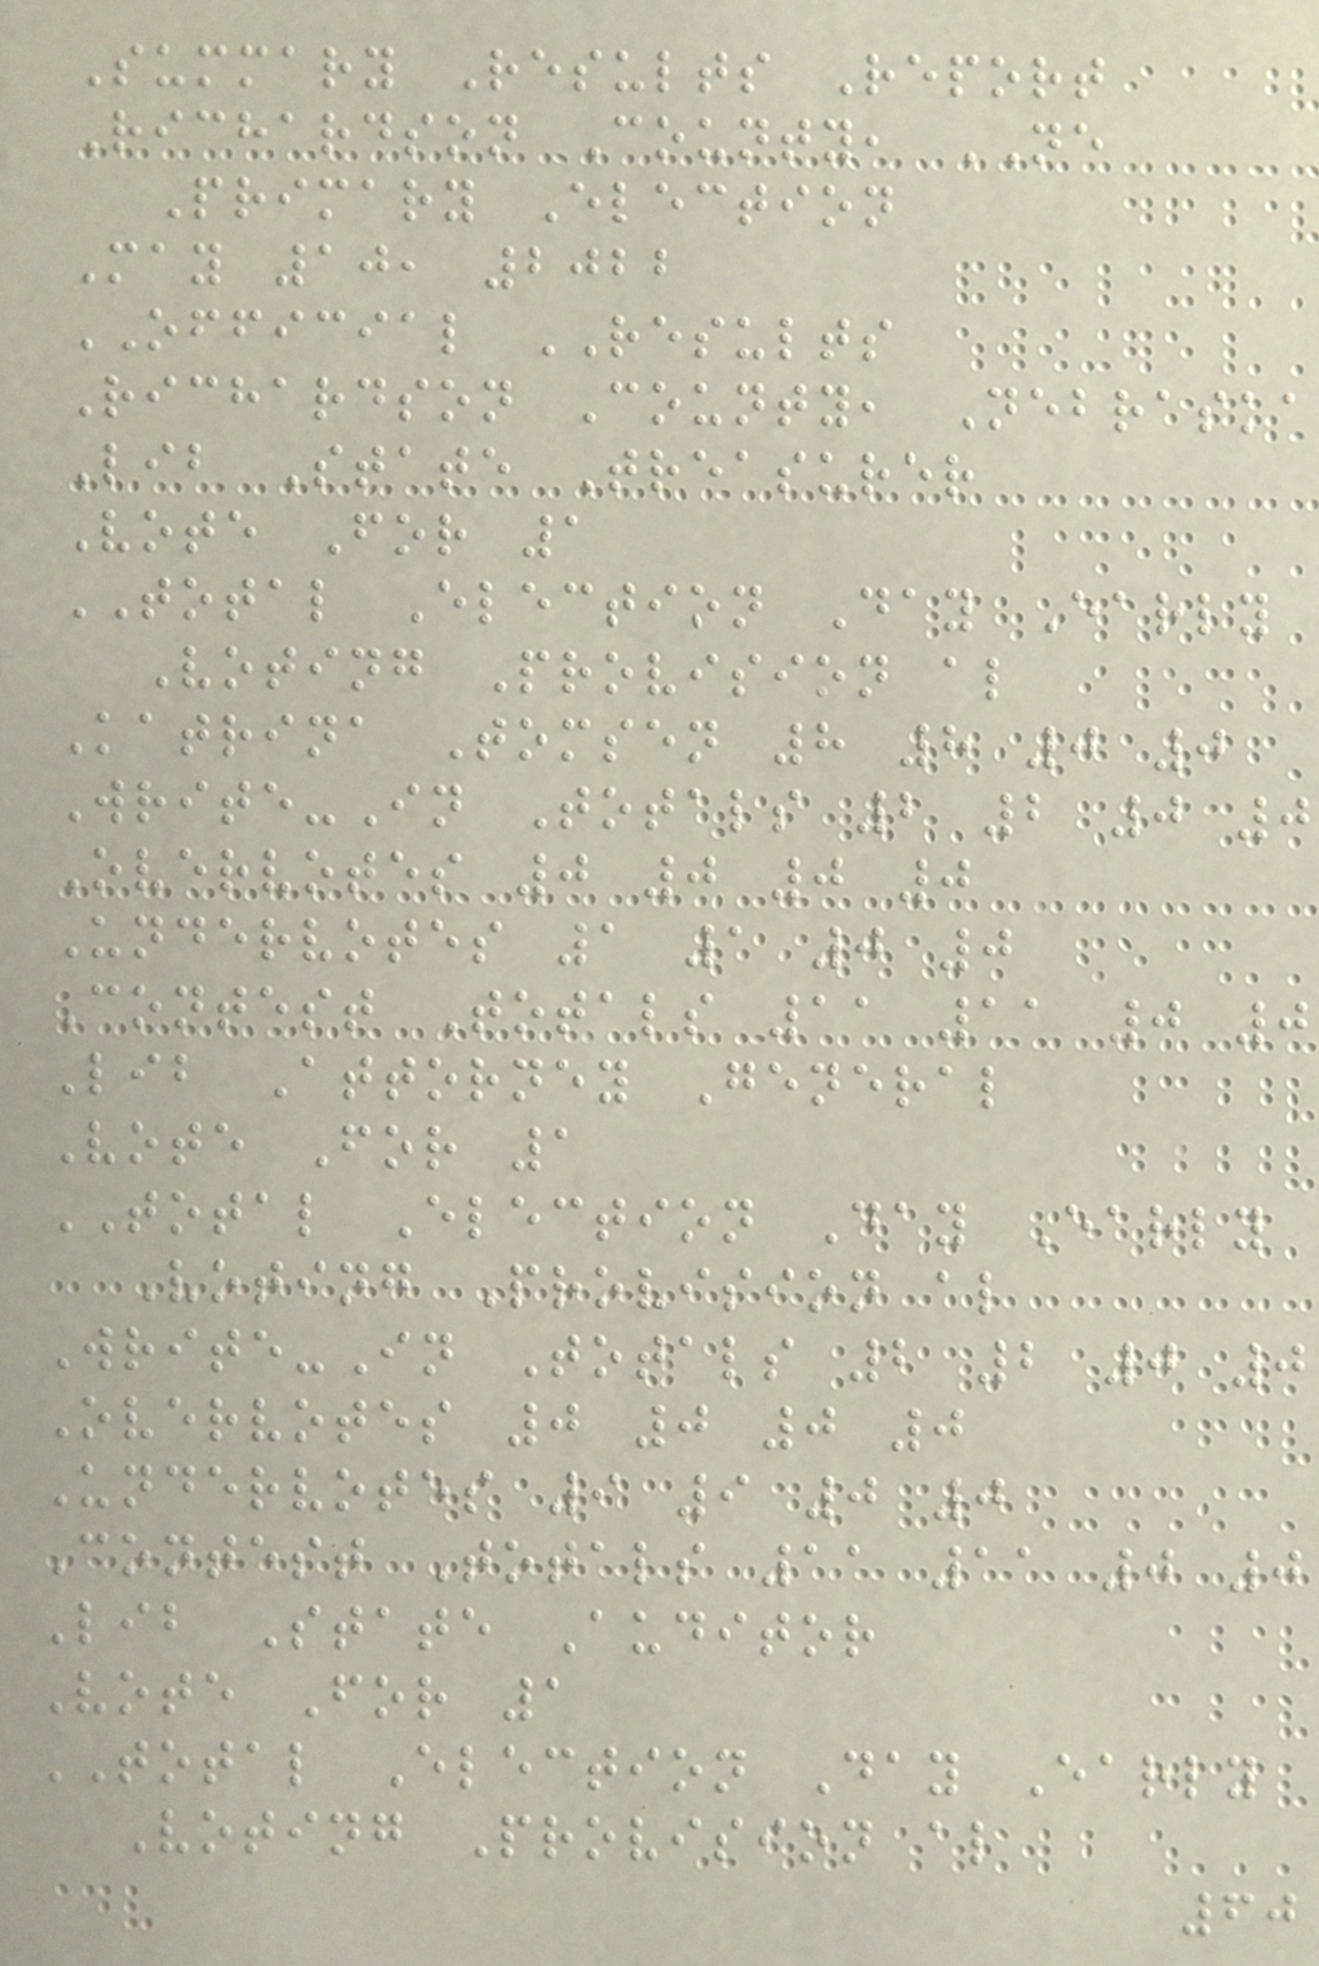Summary Results Report
Richardson County, NE
Primary Election
May 10, 2022
OFFICIAL RESULTS
Richardson County, Nebraska
Lib State Treasurer
Vote For 1
TOTAL Election Day Early
Voting Provision al
Katrina Tomsen 8 8 0 0
Write-In Totals 2 2 0 0
Overvotes 0 0 0 0
Undervotes 1 1 0 0
Contest Totals 11 11 0 0
Lib Attorney General
Vote For 1
TOTAL Election Day Early
Voting Provision al
Write-In Totals 2 2 0 0
Overvotes 0 0 0 0
Undervotes 9 9 0 0
Contest Totals 11 11 0 0
Lib State Auditor
Vote For 1
TOTAL Election Day Early
Voting Provision al
60
